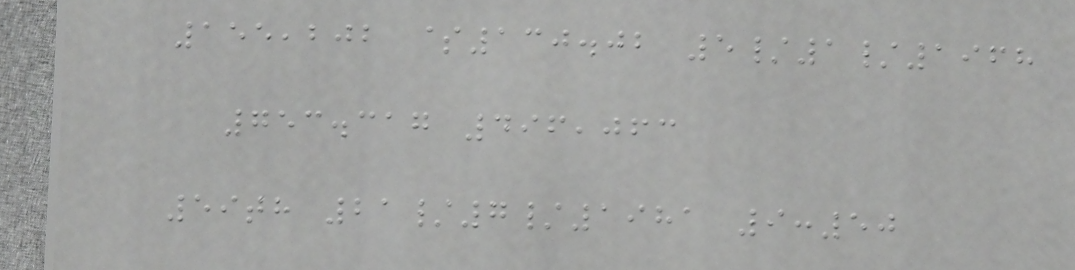155,202 $130.02 5/1/1968
753.317 496,063
59th 21/7/1981 9:50
